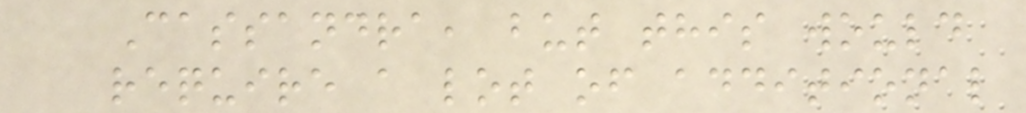Cassandra, but this would
require a lot of additional
